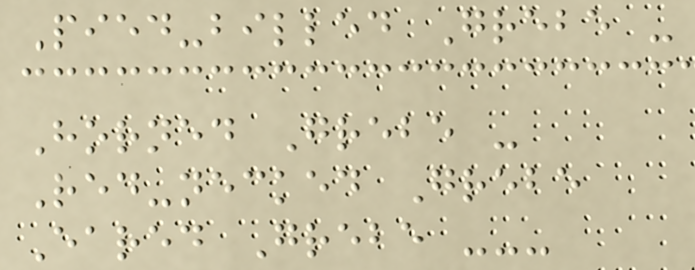Pied-billed Grebe -
Horned Grebe -
Red-necked Grebe
Eared Grebe ---
